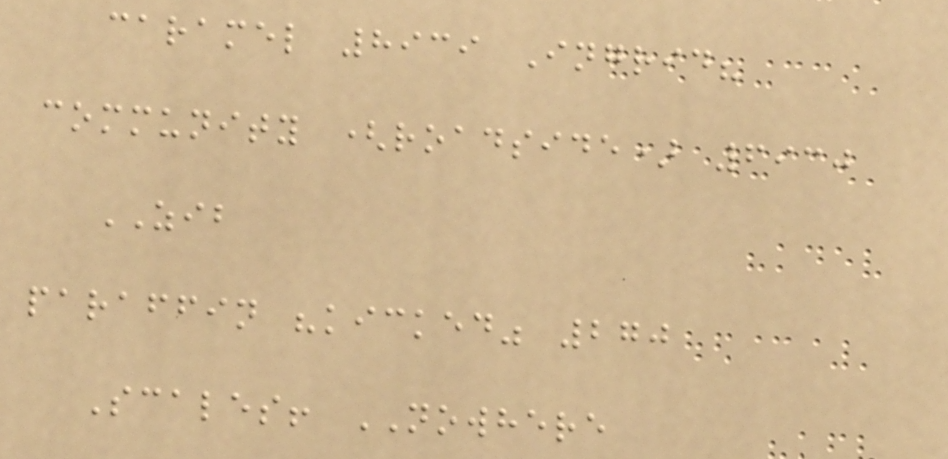caramel 8939 Ingrid?
community (roadside) 6930
ZIB
paraffin "kicked" 270
Scales! NOWHERE
